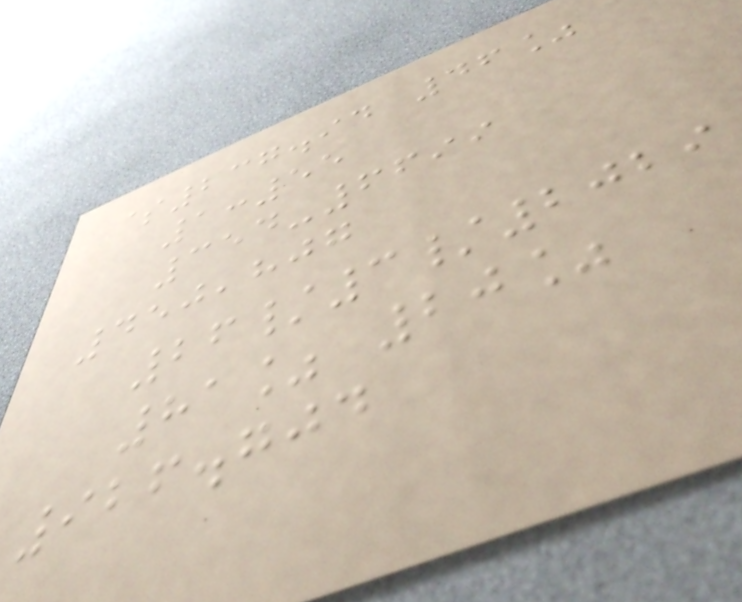$237.94 46%
1:55
354-6699
450,807
26/3/2029
81% 20%
926.704
